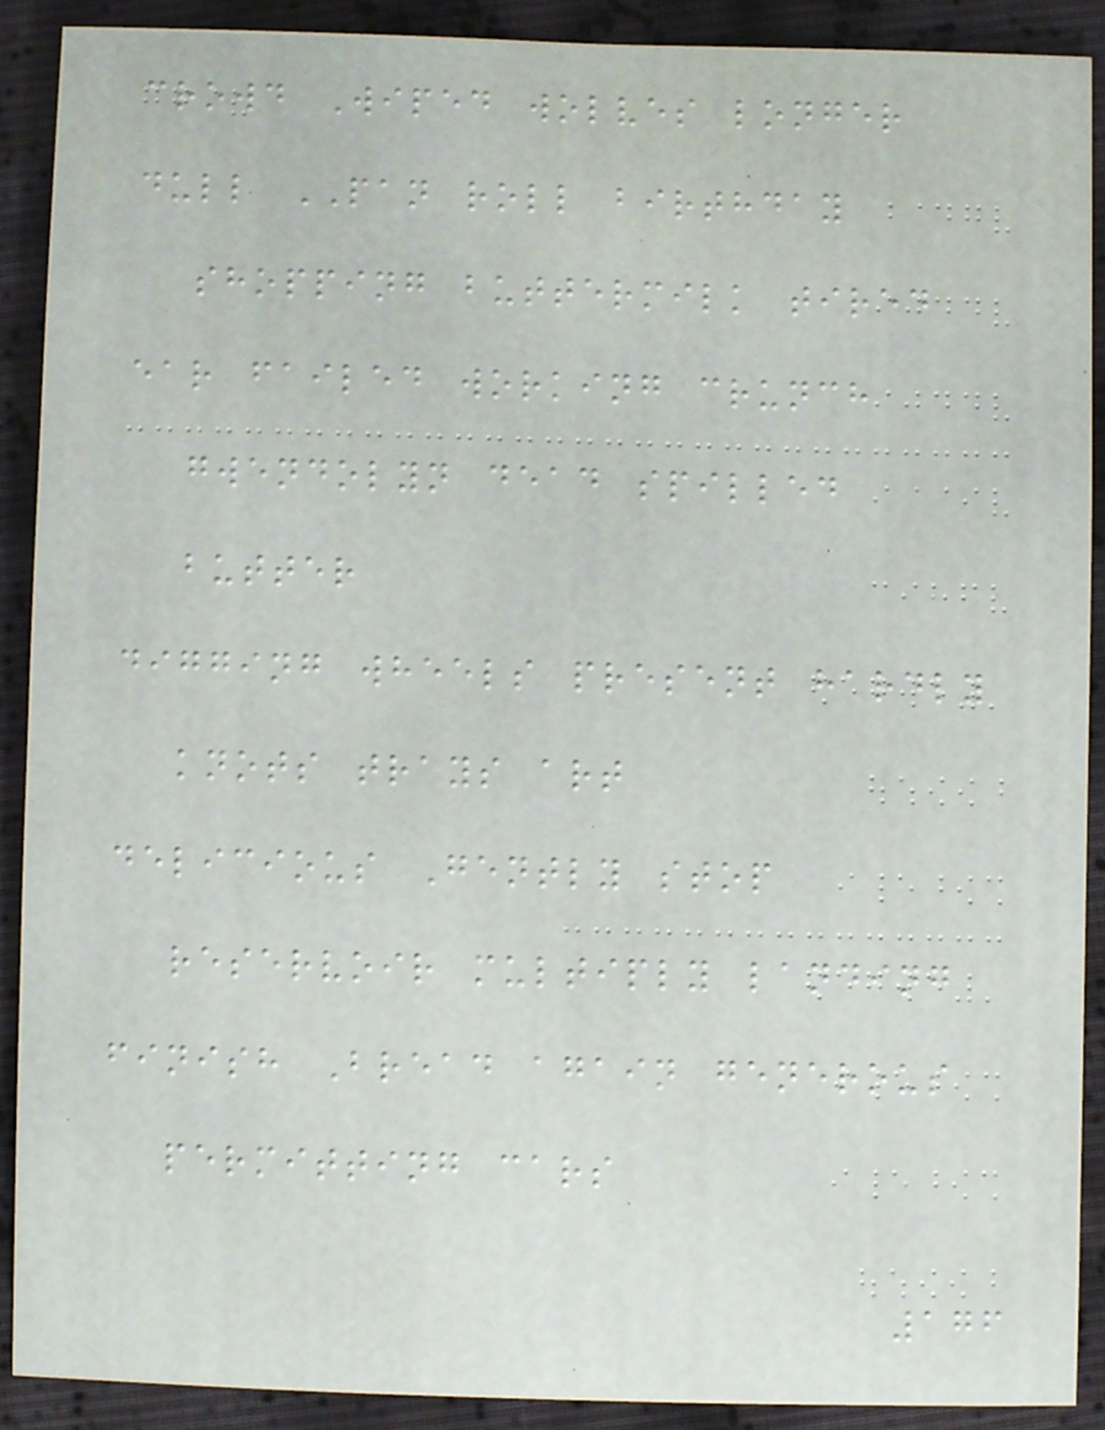crowd Wiped wolves longer
dull PAN roll birthday
shopping buttermilk tired
ear failed working crunch
gwendolyn dead spilled
butter
digging wheels present hardly
knots trays art
delicious Gently stop
reservoir multiply landing
finish Bread again generous
permitting cars
176
